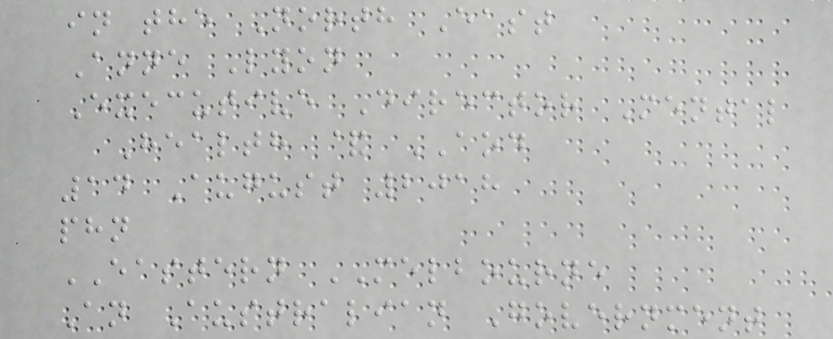in the North East
Anne Lyon
Executive Director Mental
Health & AOD
14 August 2018
phn
EASTERN MELBOURNE
An Australian Government
